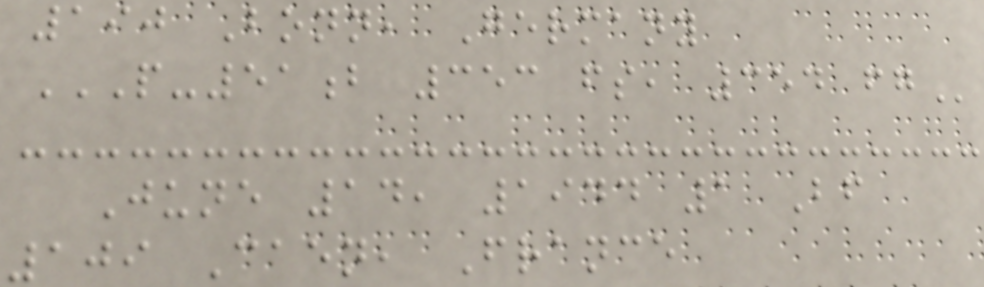190 Bonn, Germany
P-51B 353 FS, 354 FG
June 14, 1944 1 Bf
109 Caen, France
